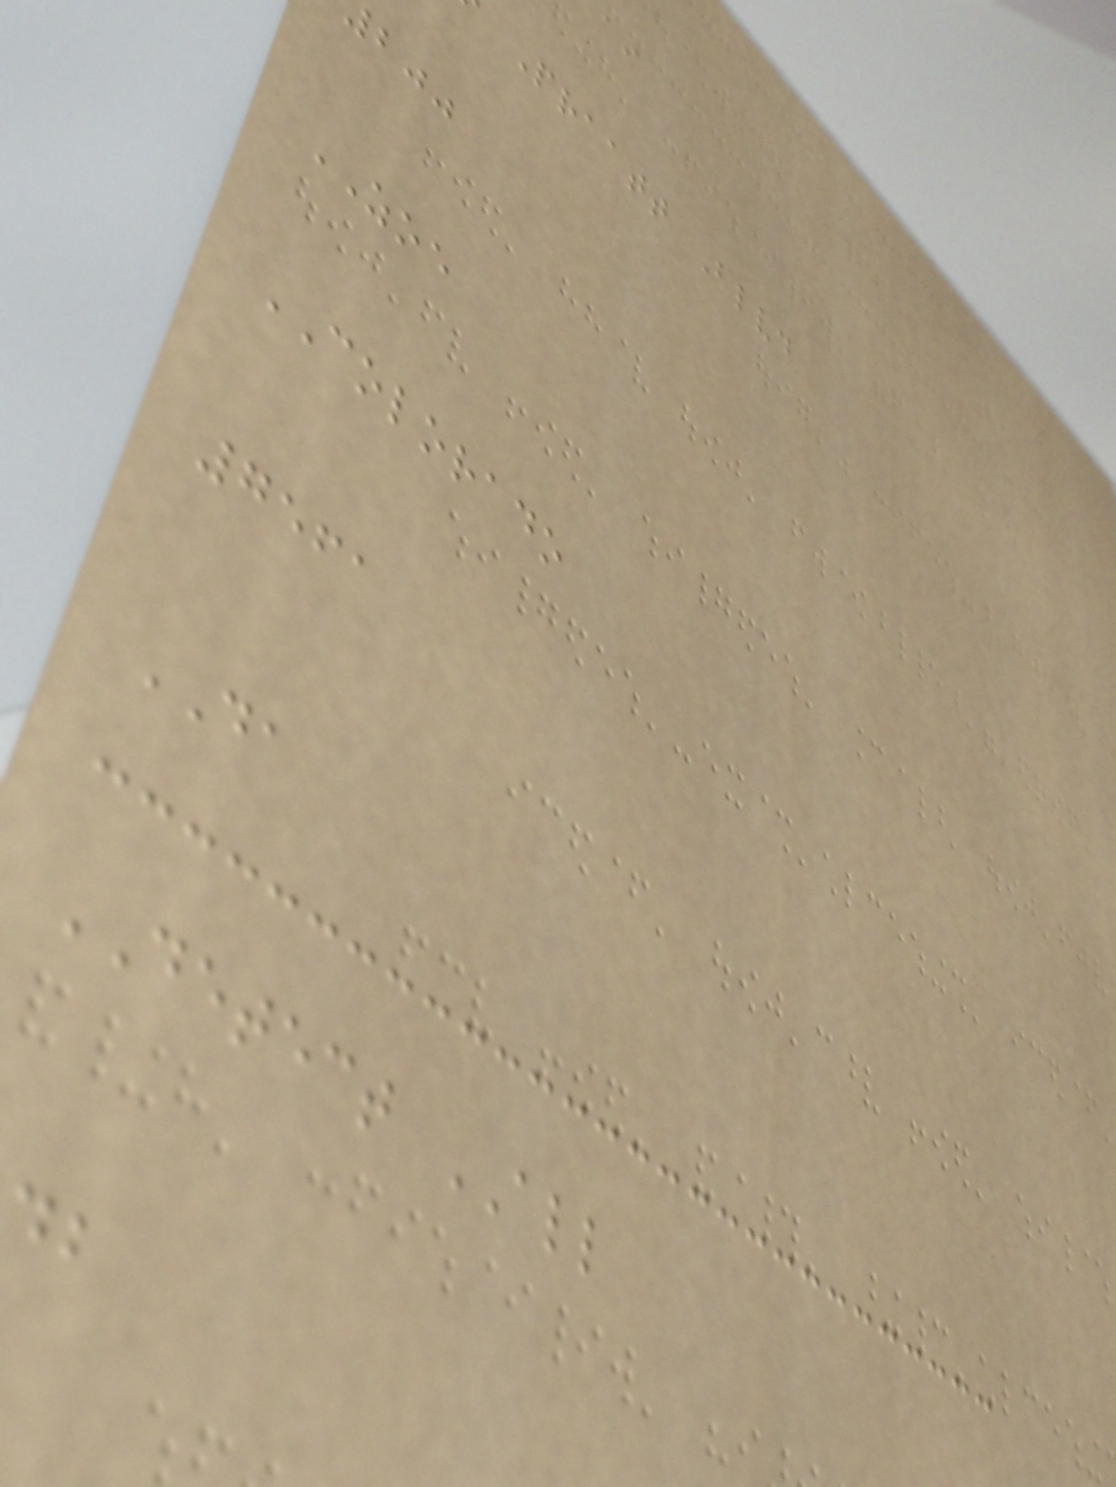Praatt Blvd
ZOE
COLORADO
7561
DA
DETECT ALL
